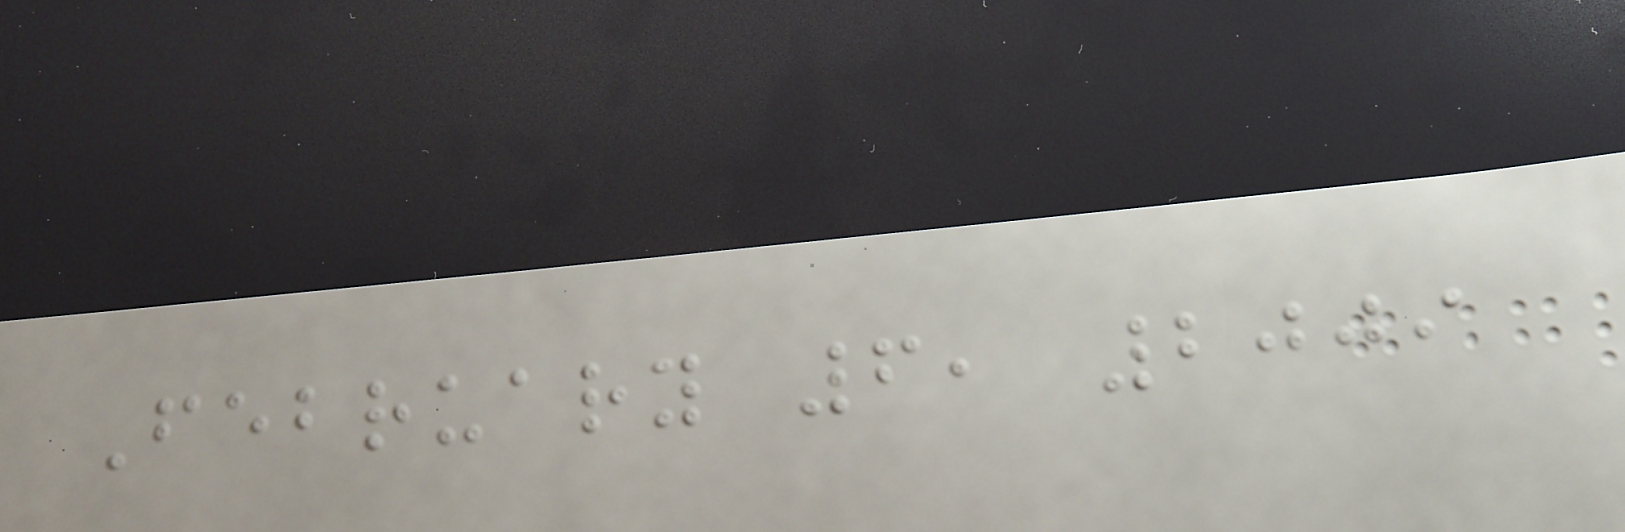February 6, 2009
